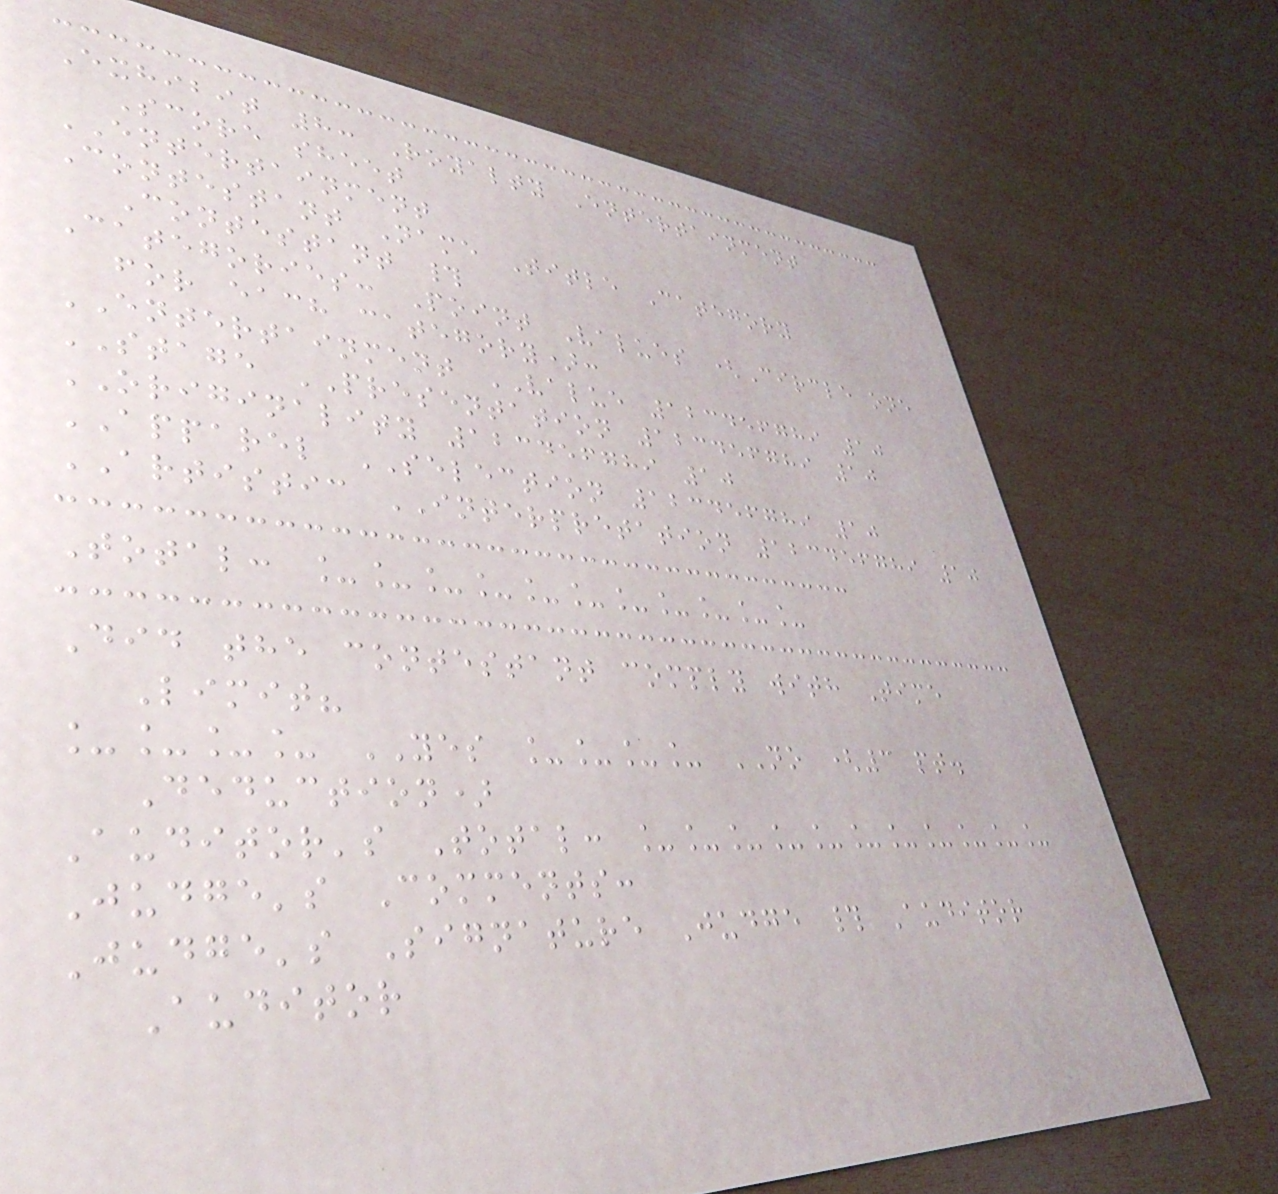Exhibit 8: Royalty Entertainment
Score sheet
ENTERTAINMENT
Contestant Name Title Category
Contestant #
Categories: Point Values (Circle one
for each category):
ENTERTAINMENT VALUE 123456789 10
STAGE PRESENTATION 123456789 10
ORIGINALITY 123456789 10
APPAREL SELECTION 123456789 10
ARTISTIC INTERPRETATION 123456789 10
Total: ___________
Did the contestant comply with Time
Limit?
____ YES ____ NO (3 pt.
Deduction)
Auditor's Total: ___________
Judge's Comments:
Judge's Signature Judge # Auditor
Auditor
